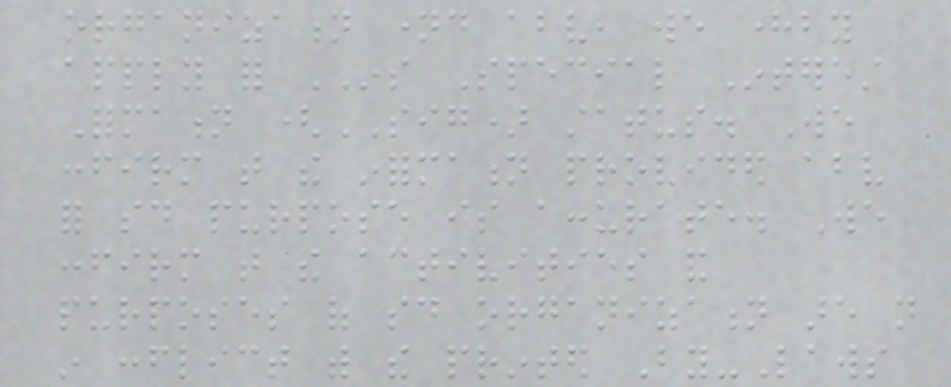organization named above, we hereby
apply for INS Special Interest
Formation (SIG) status. We
confirm that the information provided above
for said purpose is accurate. We
confirm that the activities and
purposes of said organization are not
in conflict with the printed By-Laws
